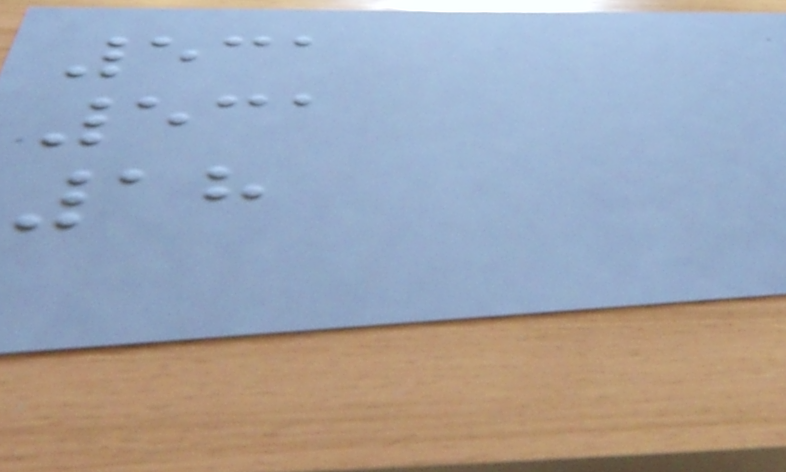531
531
18
